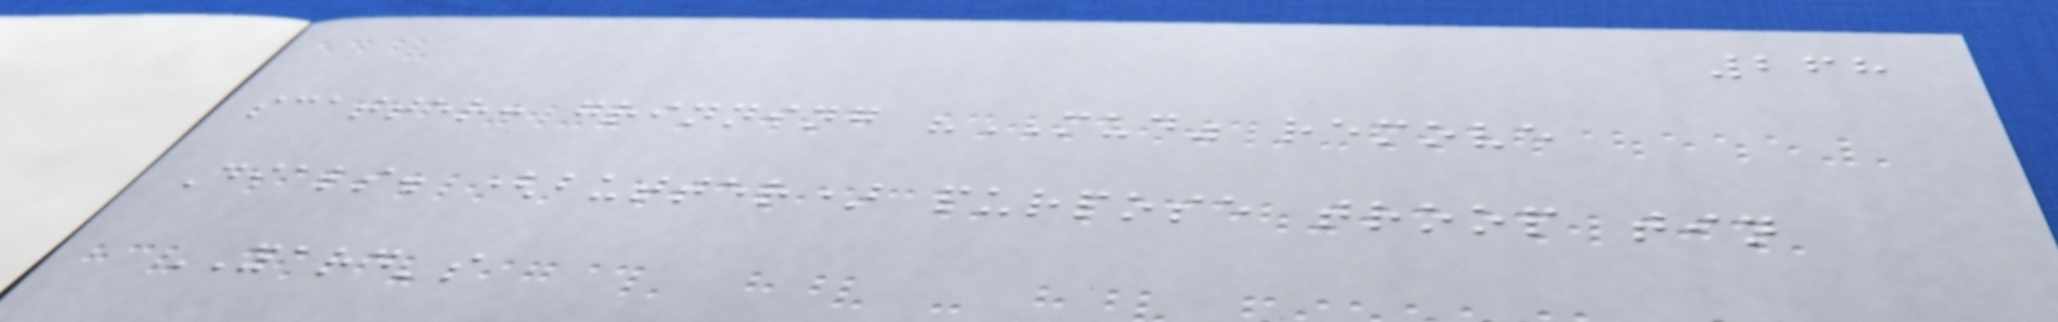268
scatter: grinning "MUD" remove
Dials. (butter) purpose troop tin
YARD's
